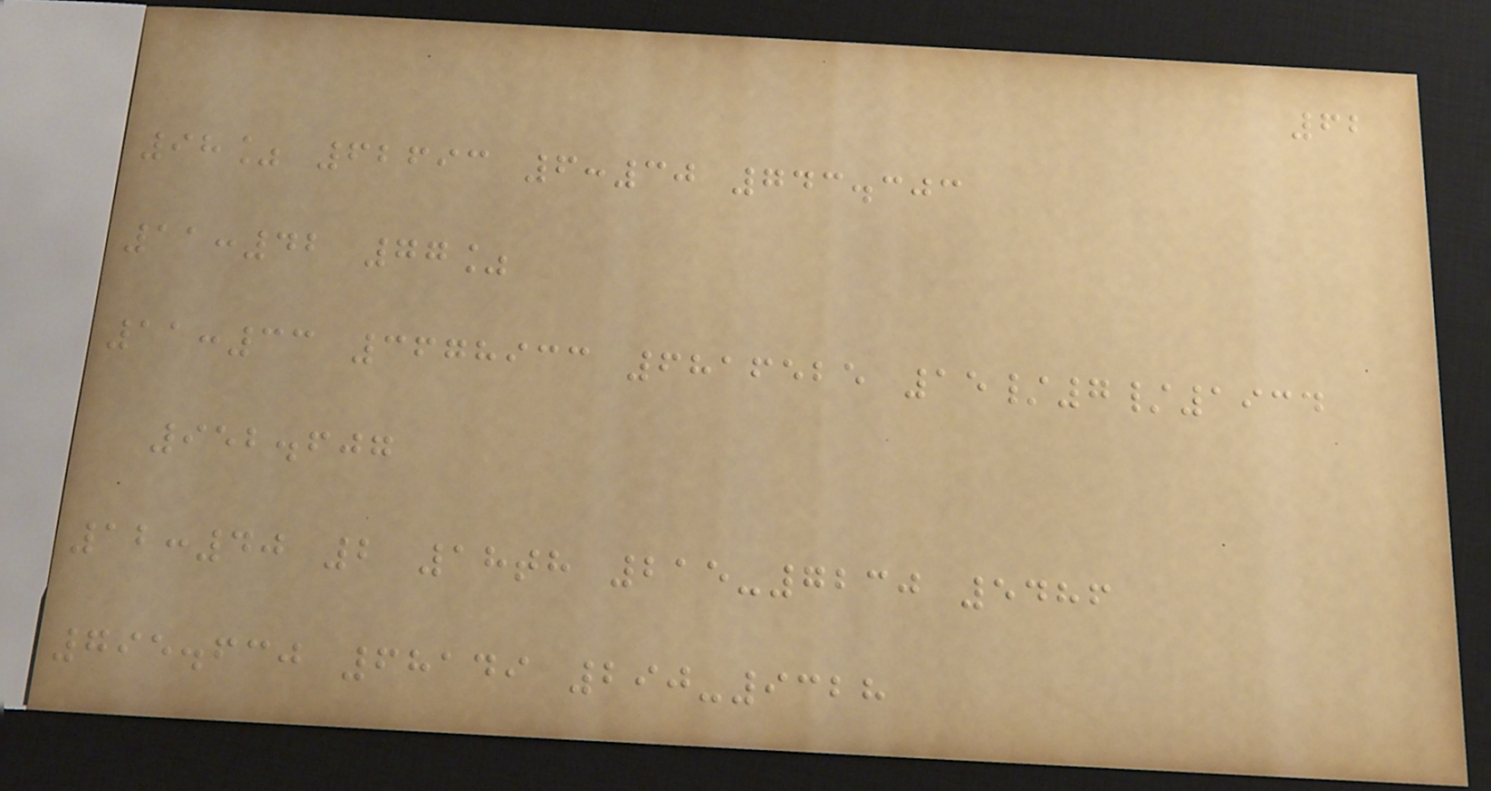62
98% 62693 6:30 743.303
11:42 77%
11:33 3678933 6816525 15/7/1934
952.607
12:40 2 18th 215-7230 5486
795.630 68149 290-9328
